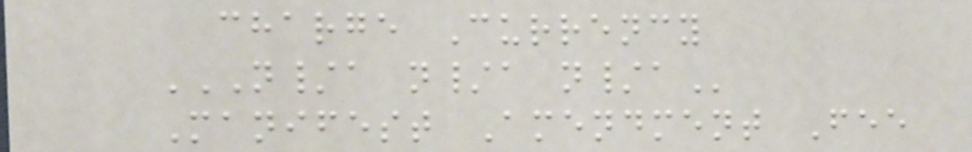charge Currency
N/A N/A N/A
Manifest Amendment Fee
